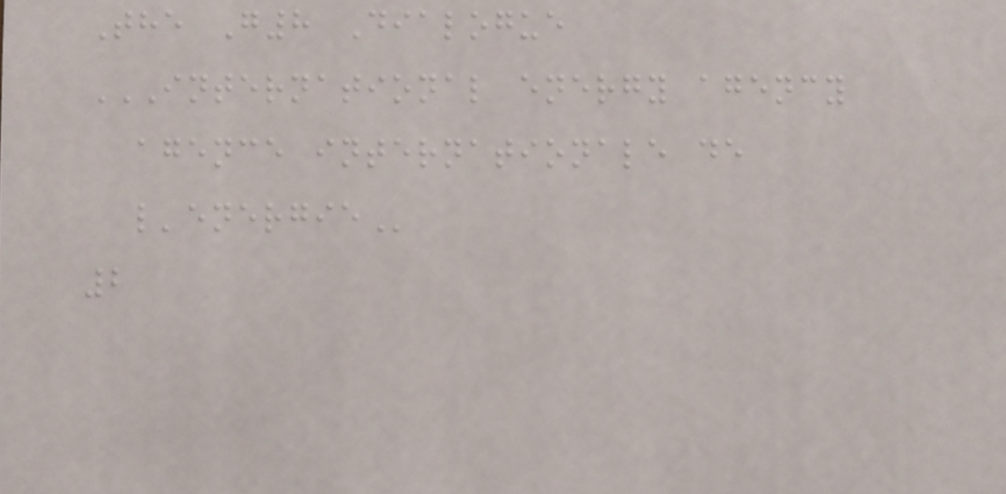The G8 Dialogue
INTERNATIONAL ENERGY AGENCY
AGENCE INTERNATIONALE DE
L'ENERGIE
2
